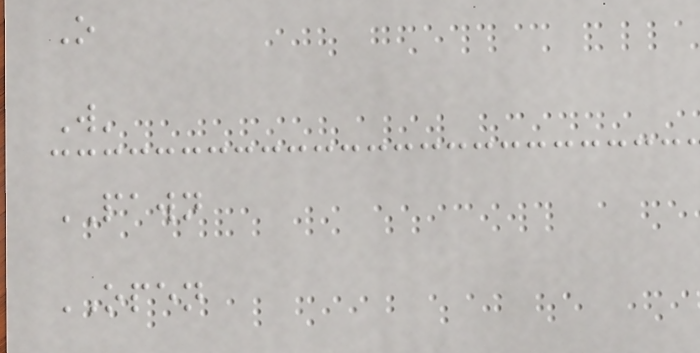O
W'
PAWN
OPEN
